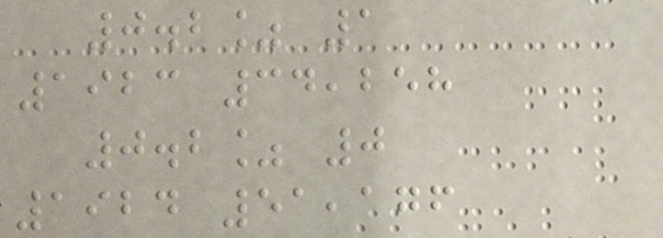0.2% 1
1923 34,258
0.2% 0
1924 51,176
